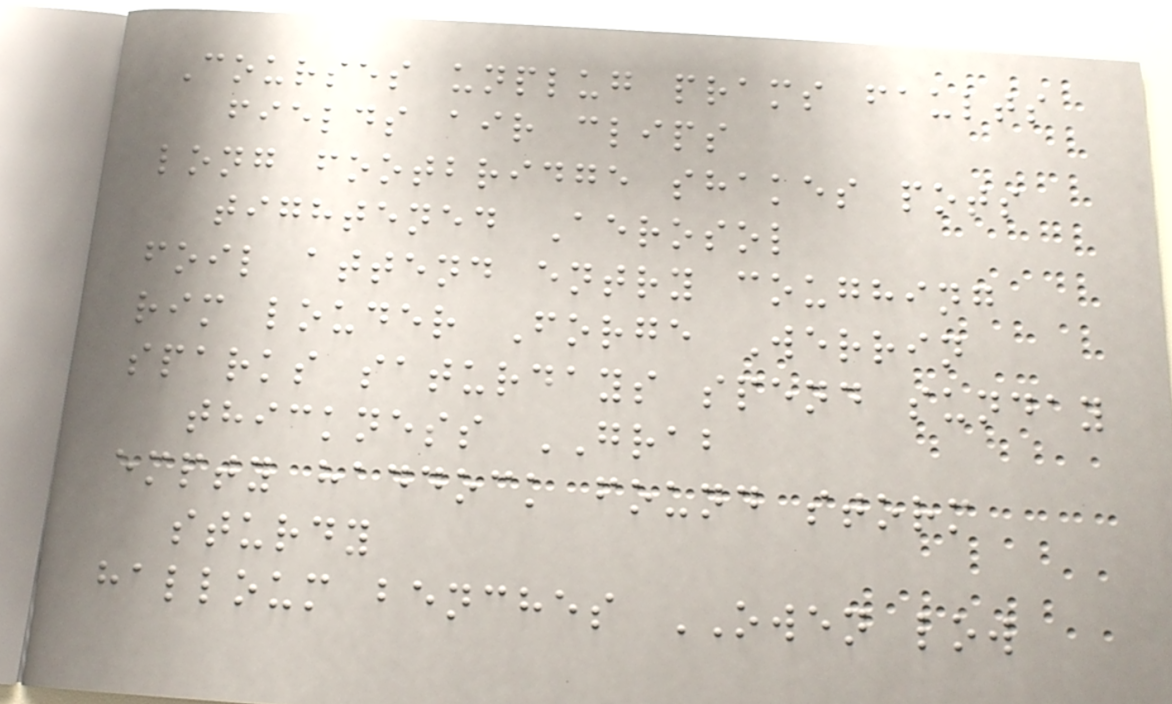Courses unplug prams faults
fields air clips
long footbridge shakes pots
tightened Aerosol
foil attend entry coughing
rim louder Forge Werrin
sparks saturdays spend sunday
thickness GRAB
empty haddock found storm
sturdy
halloum benches OWEN low
